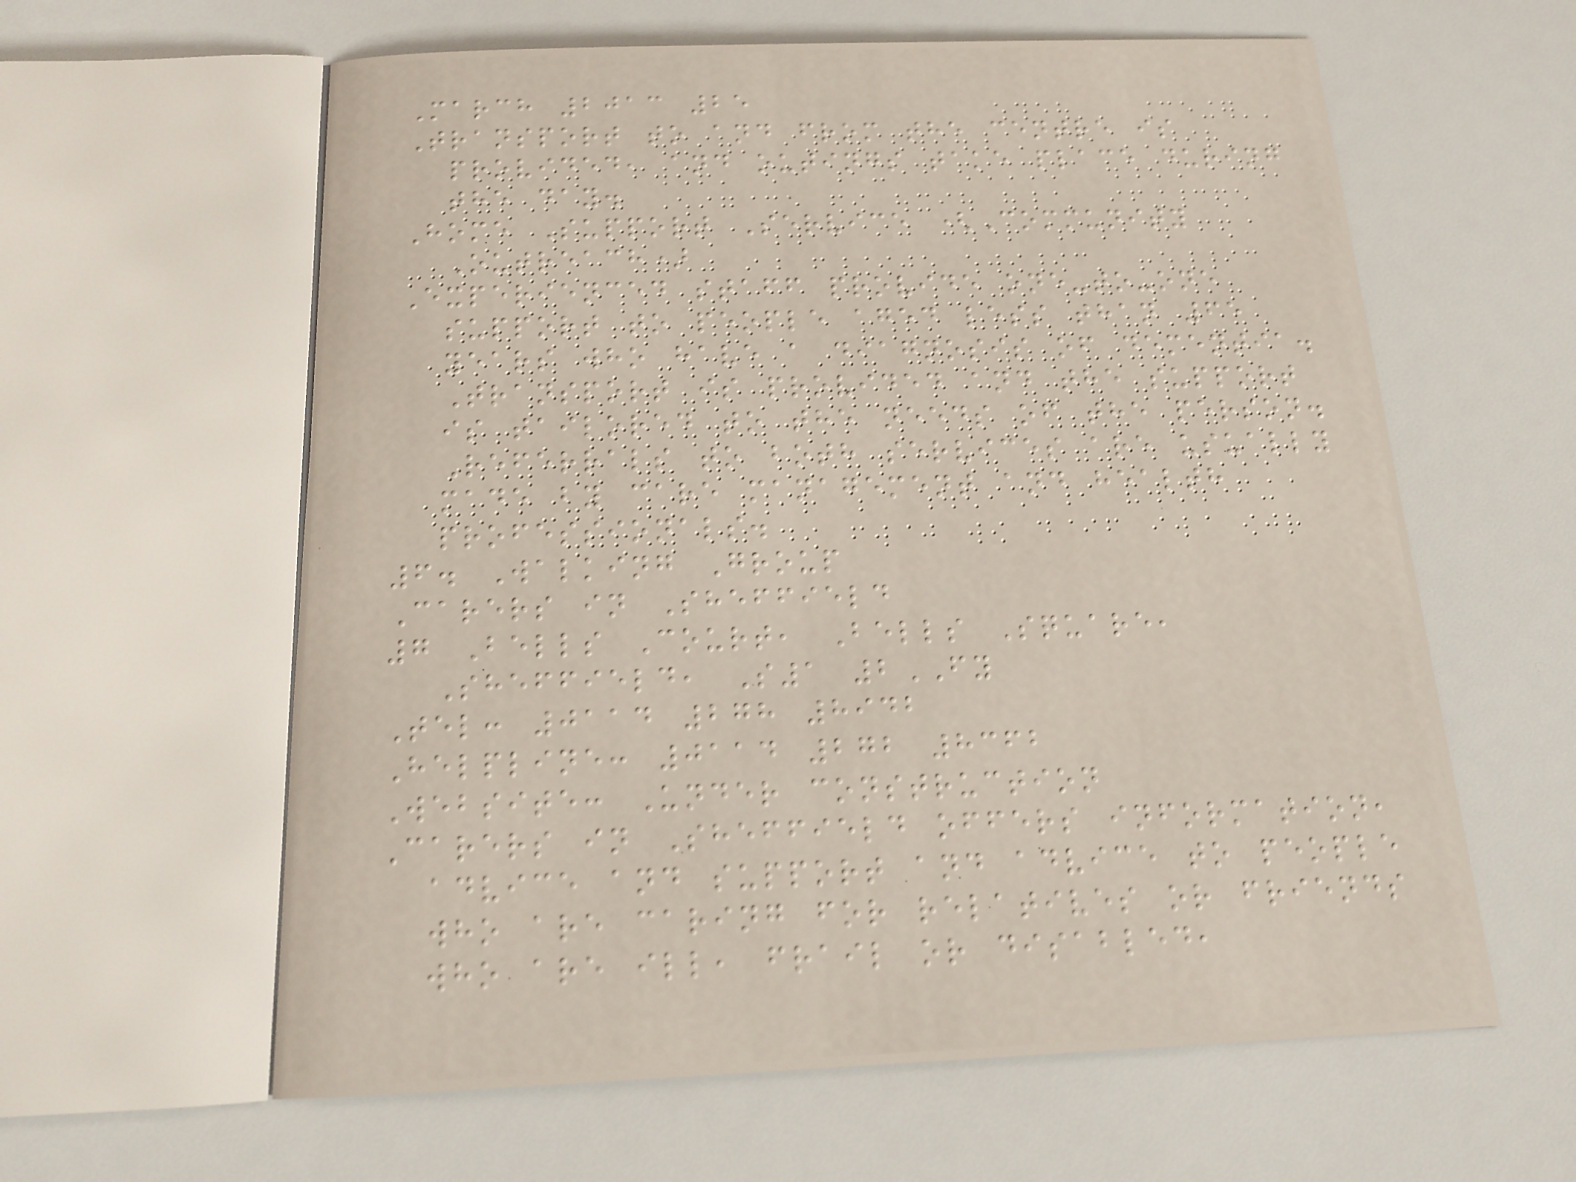March 2013 25
Transport to and from the centre is
provided, and outings take place during
the day.
Home Support Service (Community
Outreach)
Experienced staff provide one-to-one
support to people aged less than 65
years who have a diagnosis of dementia.
Transport is provided and the support
is tailored to the needs of the person.
Referrals to both services are usually
made by care management and health
professionals.
6. Walking Group
Carers in Sheffield
7 Bells Court, Bells Square,
Sheffield, S1 2FY
Tel: 0114 278 8942
Helpline: 0114 272 8362
Website: Under construction
Carers in Sheffield offers information,
advice and support and advice to people
who are caring for relatives or friends
who are ill, frail or disabled,
